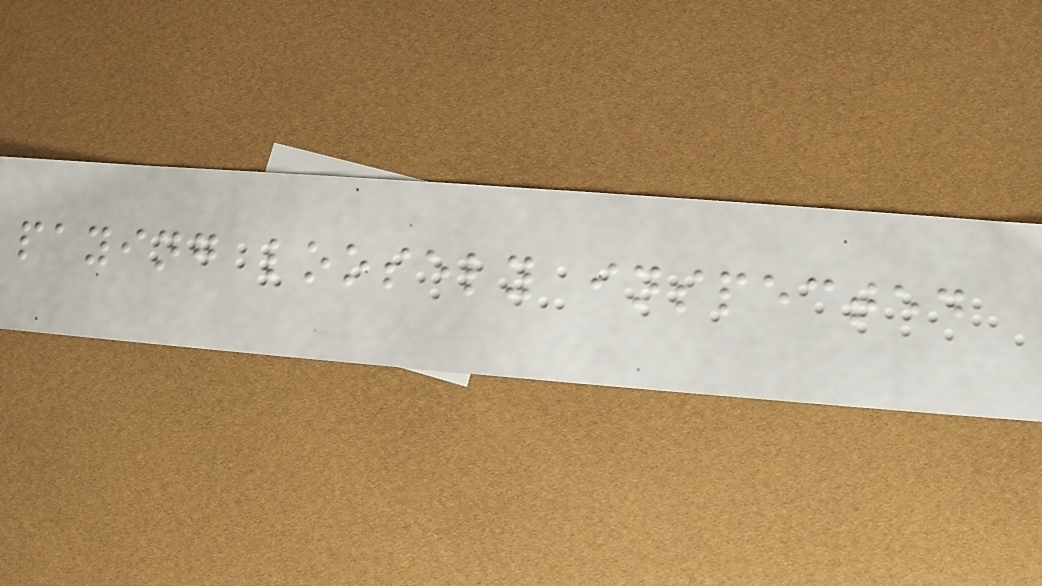paying loosely inspected
